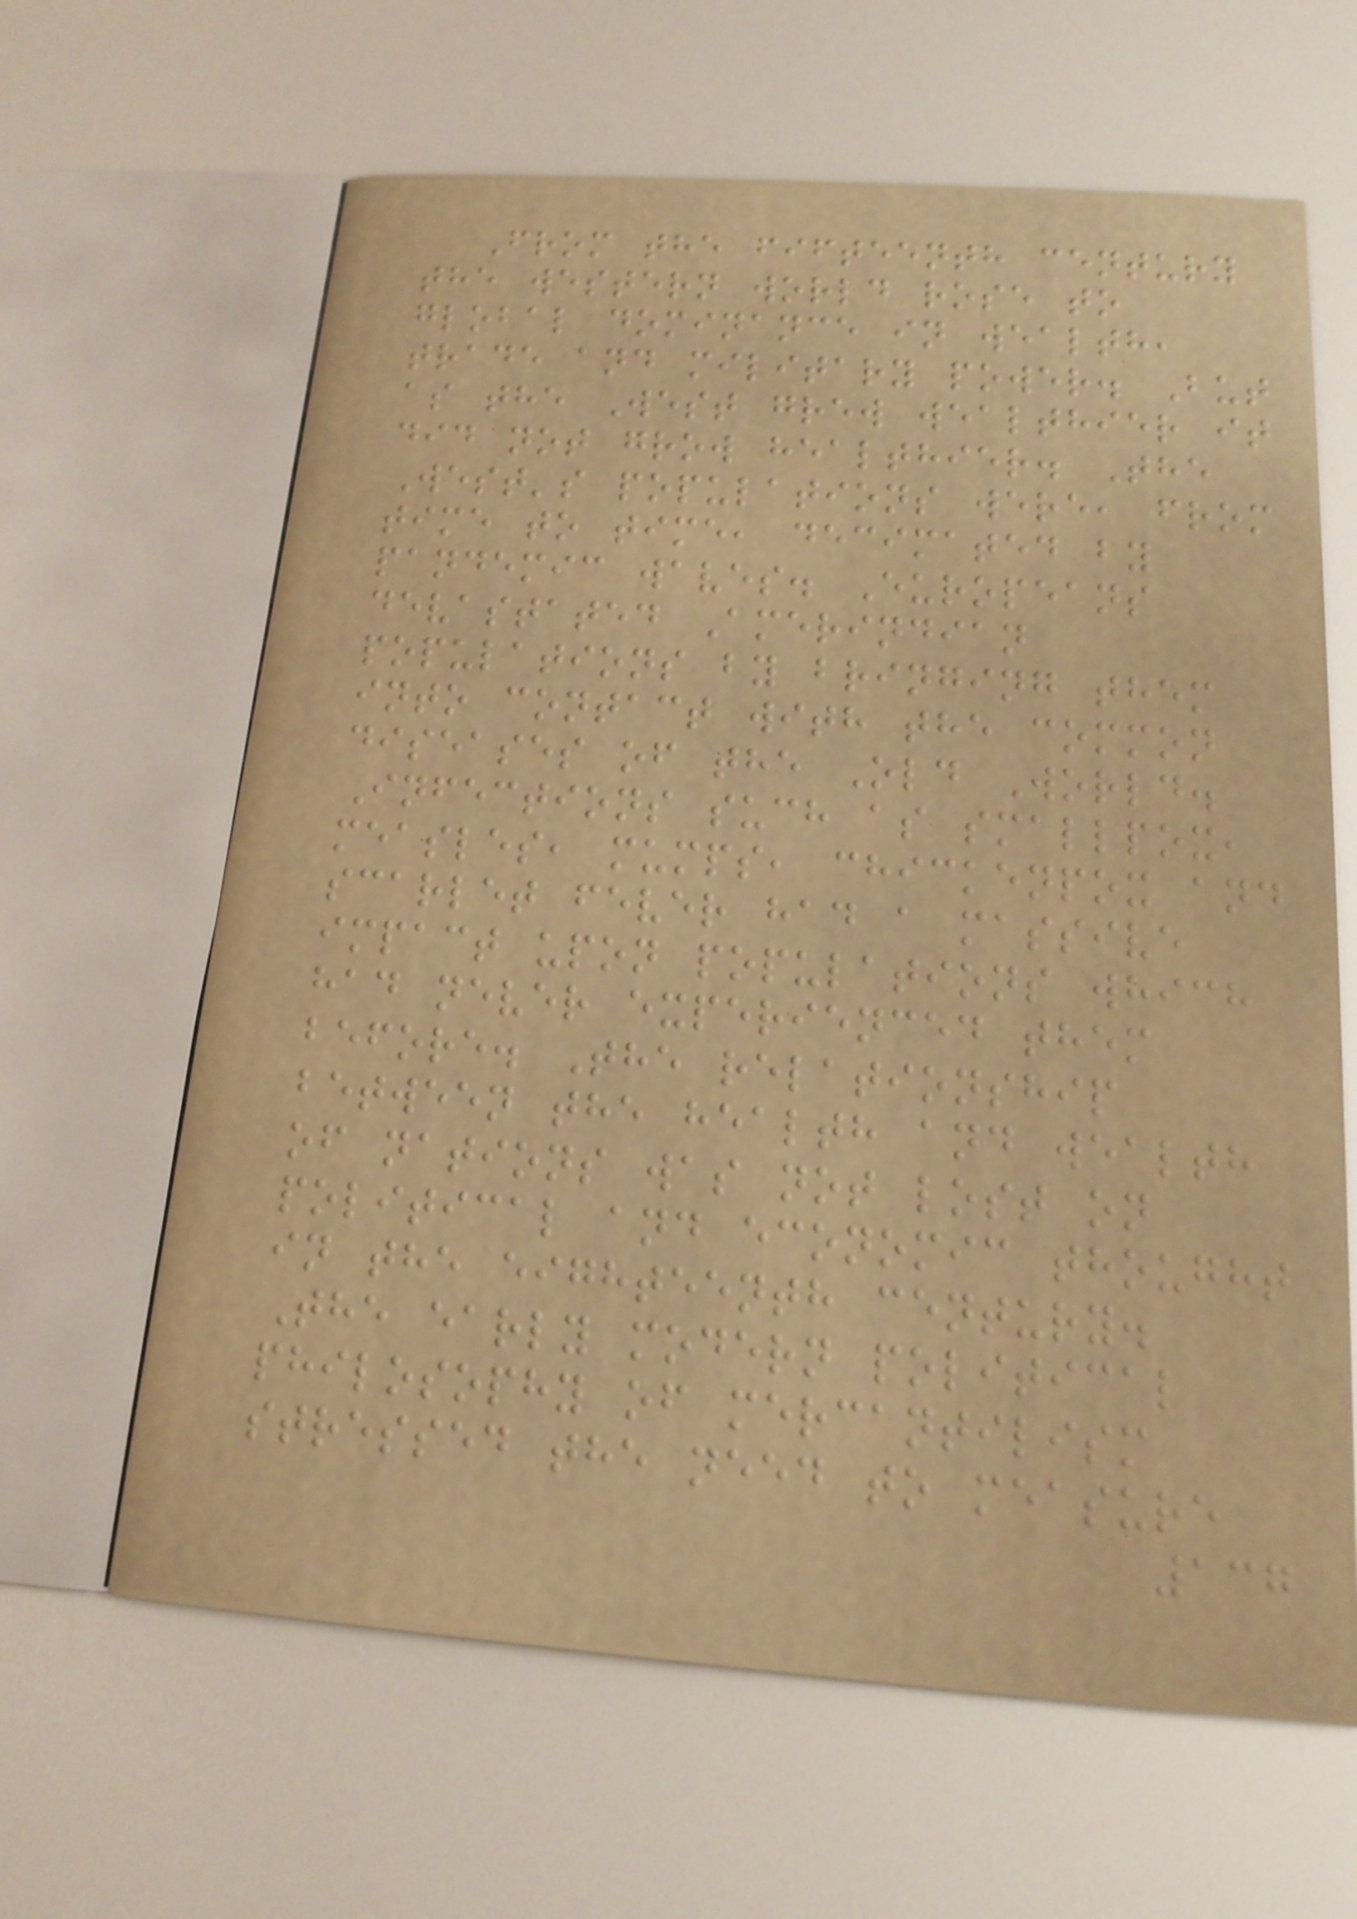From the fifteenth century
the western world rose to
global dominance in wealth,
trade and military power. But
as the West grew wealthier it
did not grow healthier. The
West's populations were, from
time to time, decimated by
pandemic waves. Europeans
devastated Amerindian
populations by bringing them
into contact with the common
diseases of the Old World.
Infections such as smallpox,
measles, mumps, chickenpox and
scarlet fever had a massive
impact upon populations which
had never experienced them
before. The relationship
between the health and wealth
of nations was not lost on
political and economic thought
in the eighteenth century.
The early modern political
philosophy of mercantilism
stressed the need to measure
137
